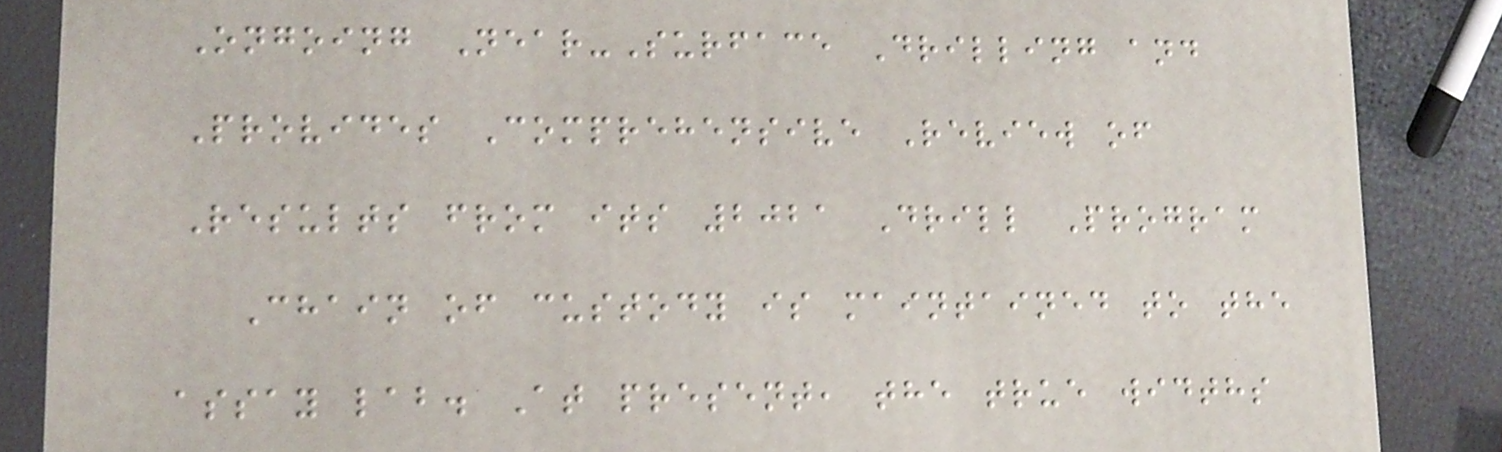Ongoing Near-Surface Drilling and
Provides Comprehensive Review of
Results from its 2021 Drill Program
Chain of custody is maintained to the
assay lab. At present, the true widths
